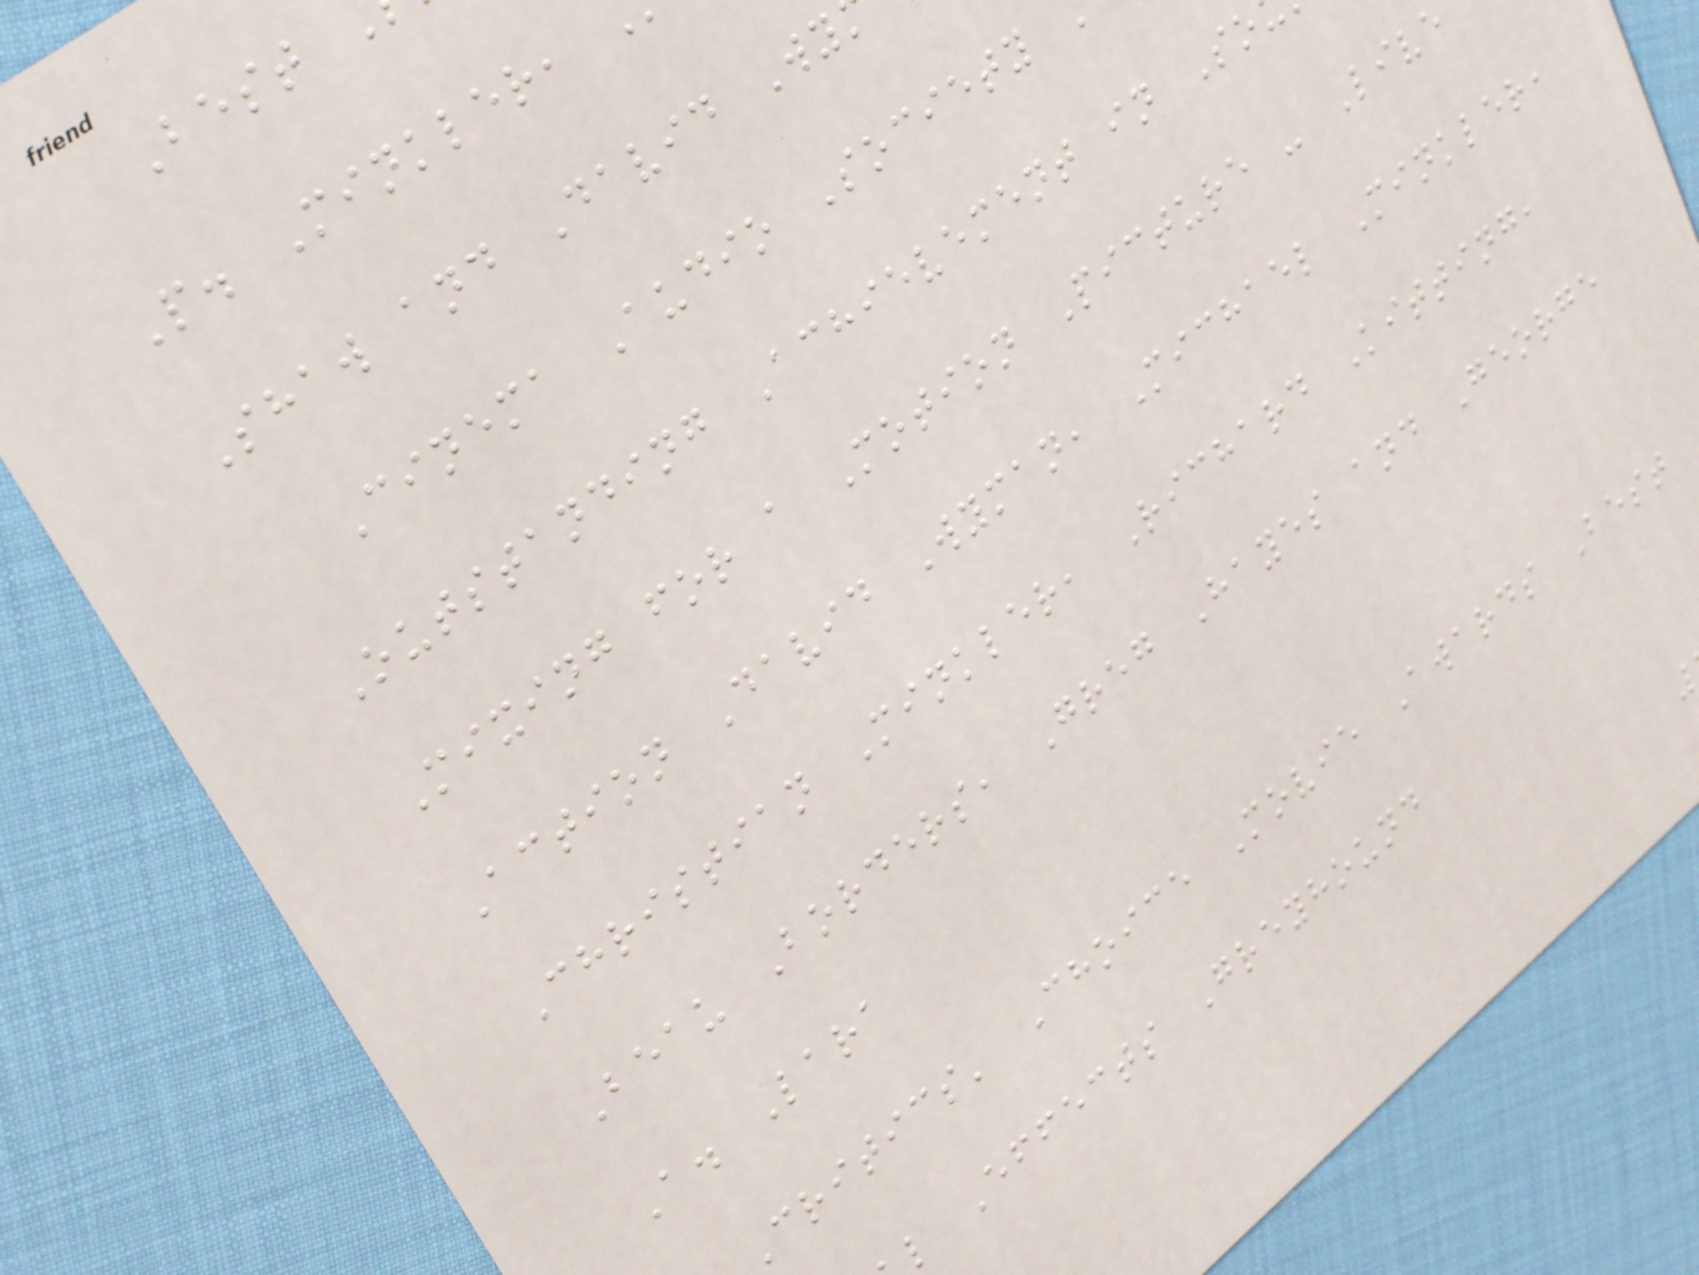P. Minkler,
Shaw and David Wy
Cinema Audio Society
Outstanding Achievement in So
Mixing for a Motion Picture - Live
Action David Wyman, Michael Minkler,
Christian Minkler, Richard Kitting,
Beau Borders, Greg Hayes and George
A. Lara
Critics' Choice Movie Awards Best
l Effects Greyhound
